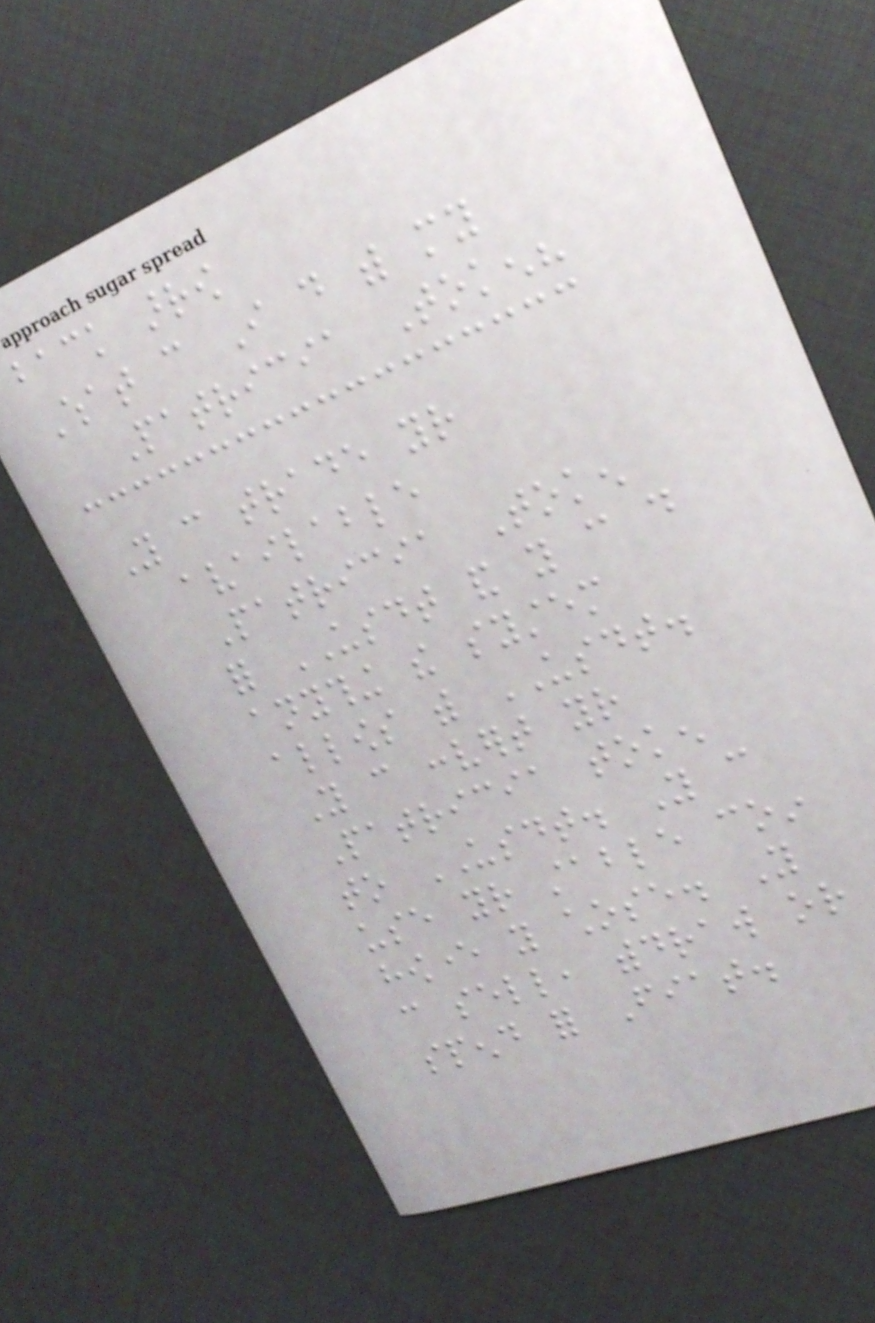back arrow
What can I do with my
Patricia Token?
You can trade your
available
Patricia Token
for USDT and you can do
anything the system
allows with USDT.
You can convert your
Patricia token
to USDT. You can
use your stable coin
however you chose. You
can sell, withdraw or
spend for Fiat.
